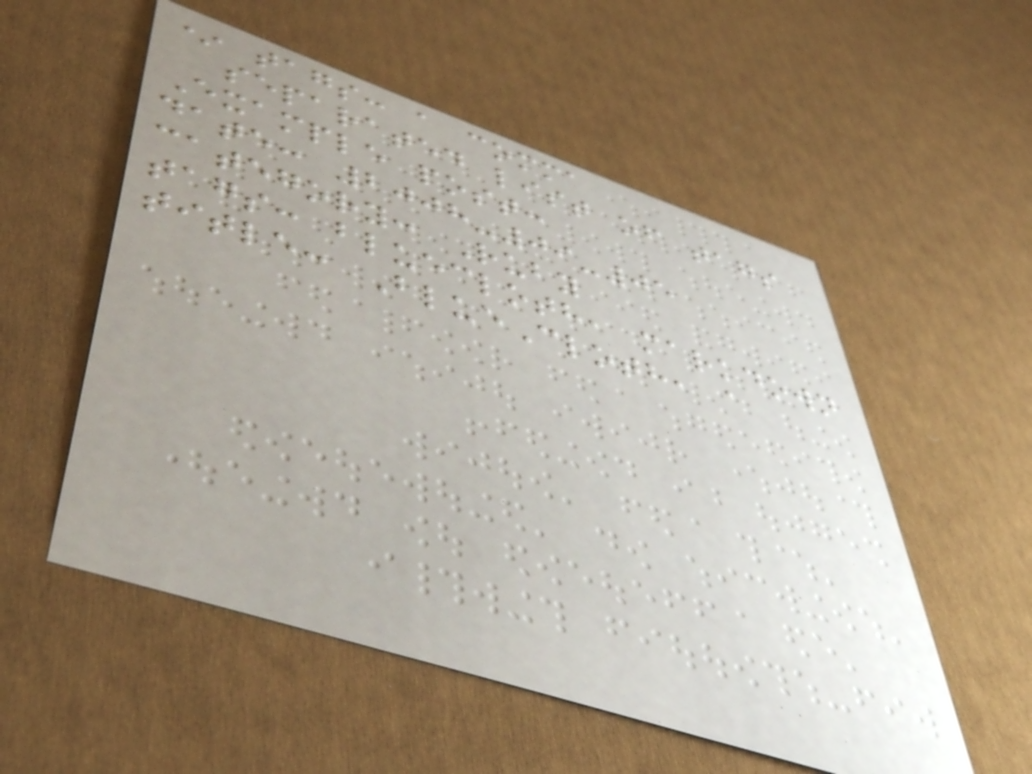* tags: a comma
separated list of tags
Example post:
date: 2008-09-05
category: Ruby
tags: bluecloth, markdown
title: BlueCloth, a
